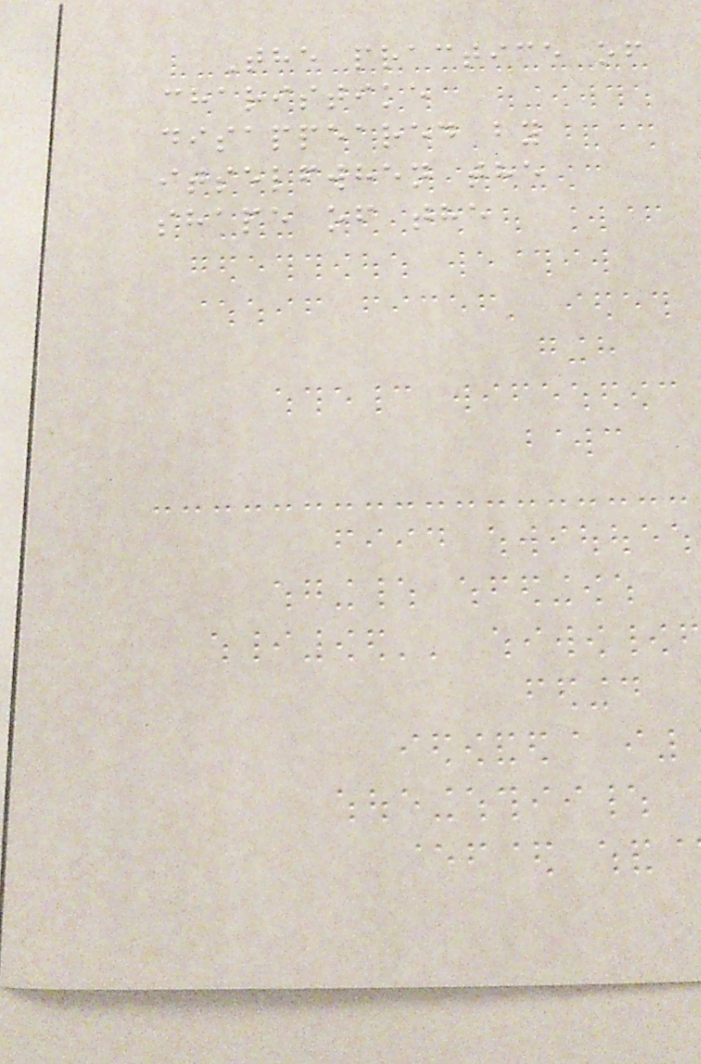The practice of
charistike
disappeared by
itselfwhen the
shape of the
